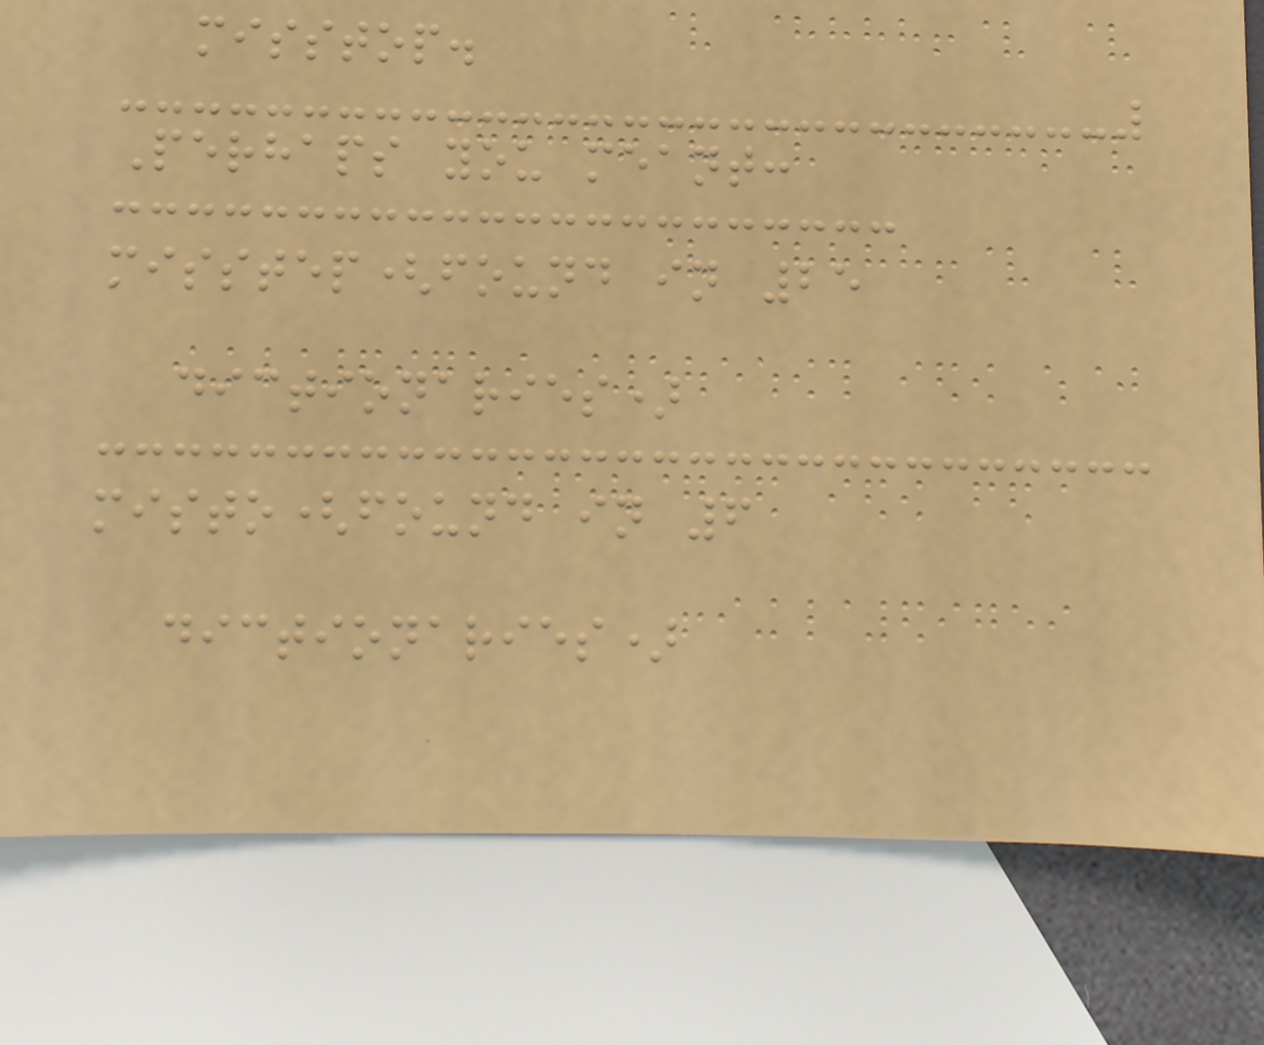misstop.
Perhaps you meant:
misstep(found in 25
dictionaries)
misto(found in 6
dictionaries)
